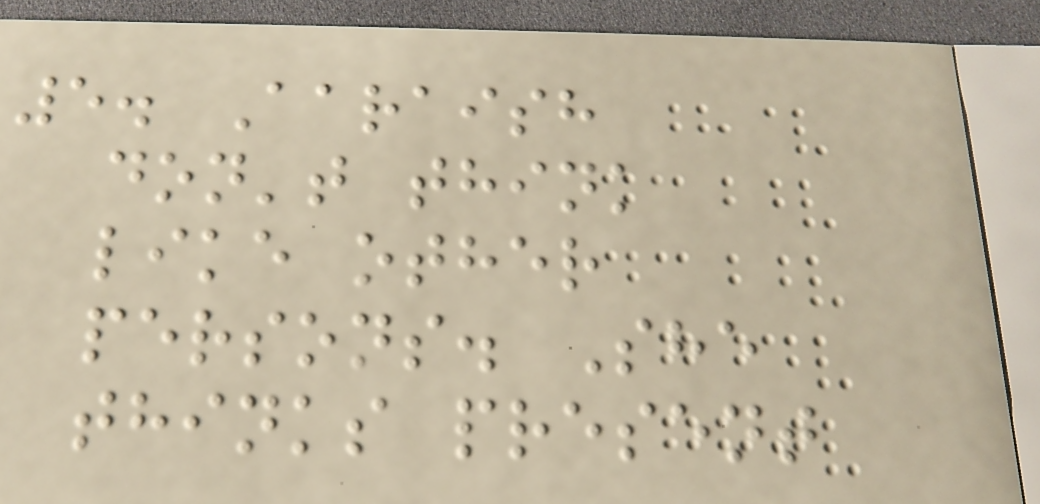5. Aaraish
don't think
like other
persons. She
thinks present
